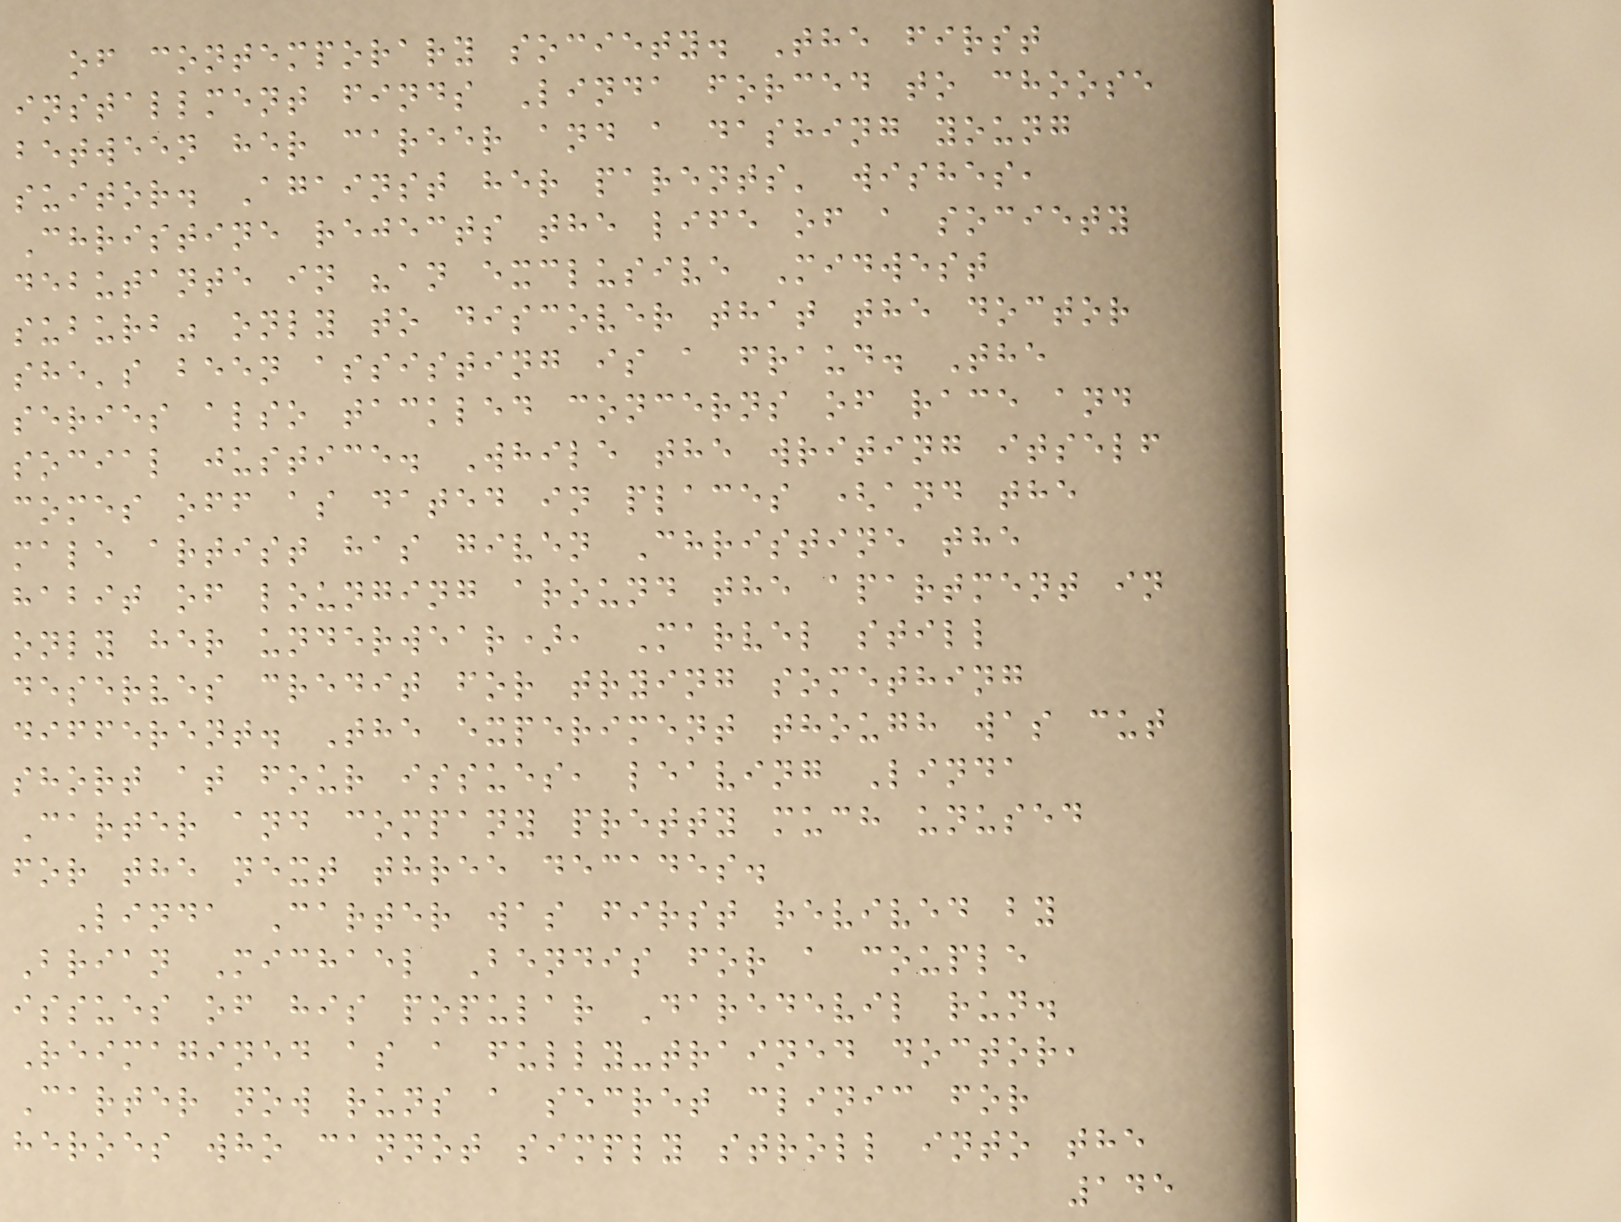of contemporary society. The first
installment finds Linda forced to choose
between her career and a dashing young
suitor. Against her parents' wishes,
Christine rejects the life of a society
debutante in "an exclusive Midwest
suburb" only to discover that the doctor
she's been assisting is a fraud. The
series also tackled concerns of race and
social justice. While the writing itself
comes off as dated in places (and the
male artist has given Christine the
habit of lounging around the apartment in
only her underwear), Marvel still
deserves credit for trying something
different. The experiment though was cut
short at four issues, leaving Linda
Carter and company pretty much unused
for the next three decades.
Linda Carter was first revived by
Brian Michael Bendis for a couple
issues of his popular Daredevil run.
Reimagined as a fully-trained doctor,
Carter now runs a secret clinic for
heroes who cannot simply stroll into the
145
